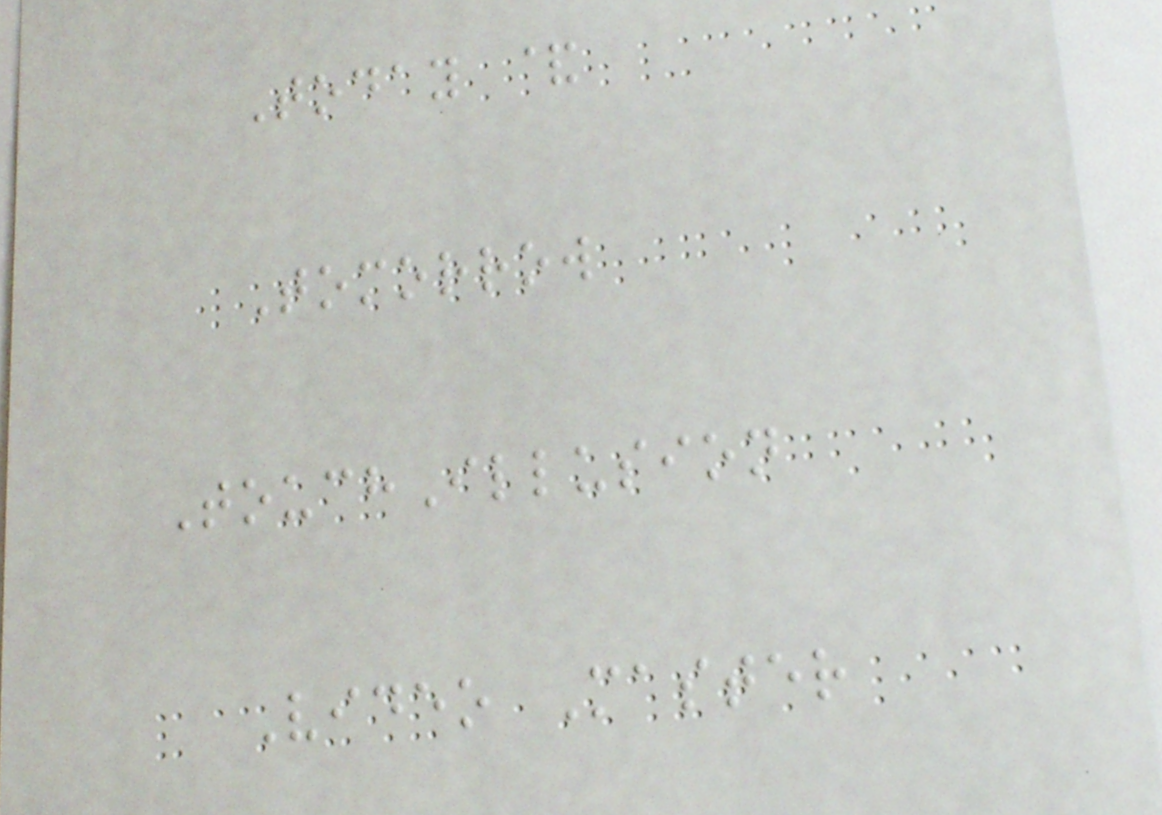Today &
Tomorrow
TouchIllusion
Video Master
